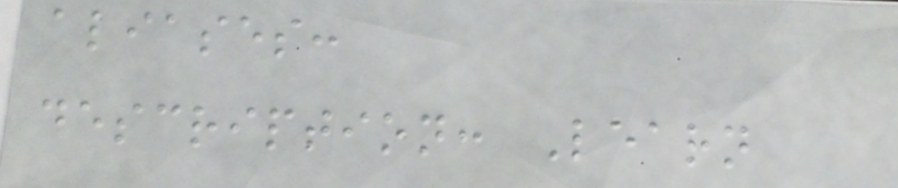aliases:
description: Learn
